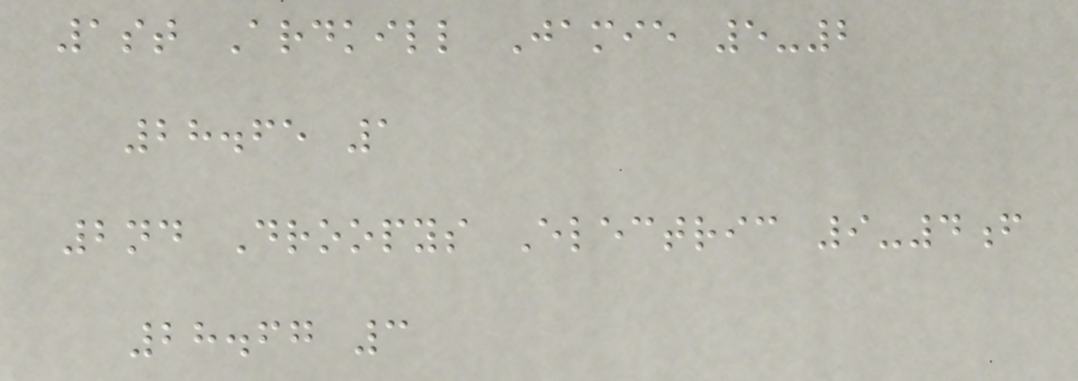1st Ardkill Jamie 5-2
28.65 1
2nd Droopys Electric 9-4f
28.67 3
